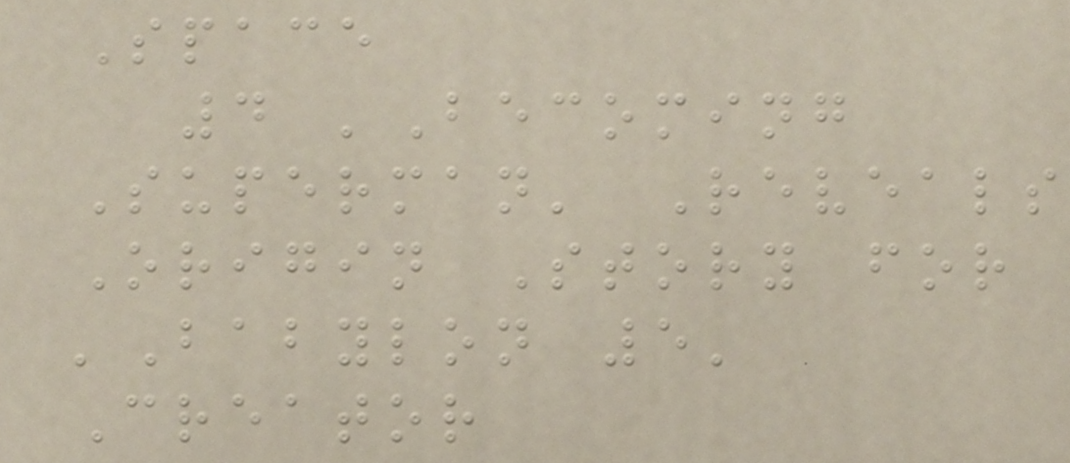Space
4 'Becoming
Superman' Reveals
Origin Story for
'Babylon 5'
Creator
